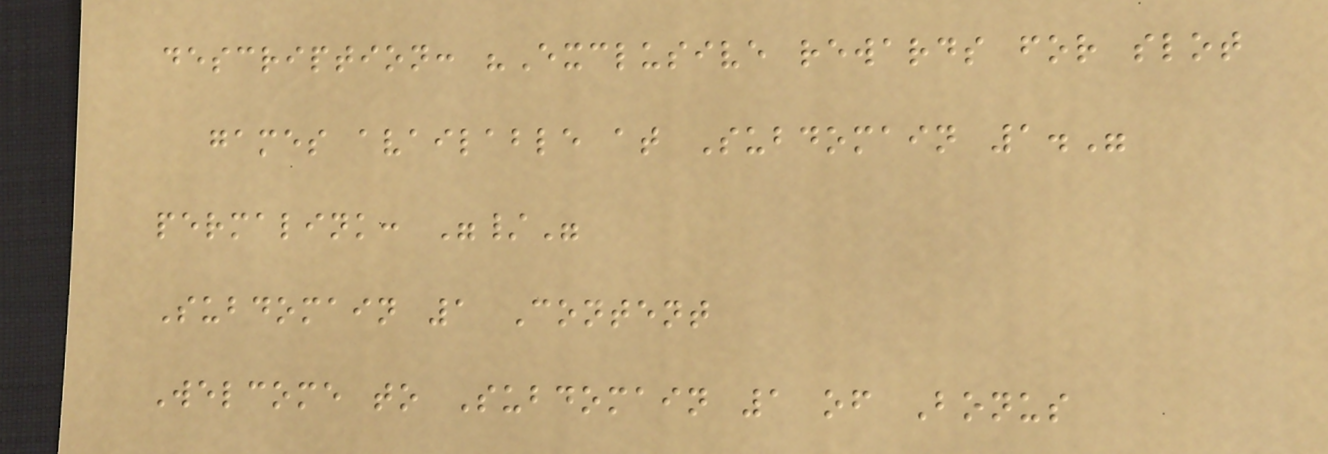description: "Exclusive rewards for slot
games available at Subdomain 1."
permalink: "/"
Subdomain 1 Content
Welcome to Subdomain 1 of Bonus
